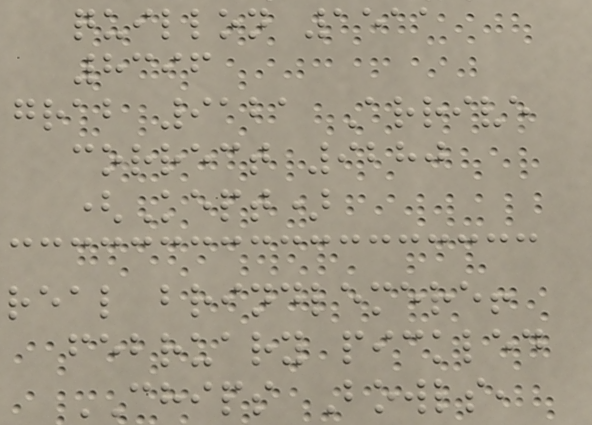quillon 1511
8396
grab 9121 Arrive
correct 9280
(Kept)
real brindlemere!
february pickled
CHIPS Bowls,
